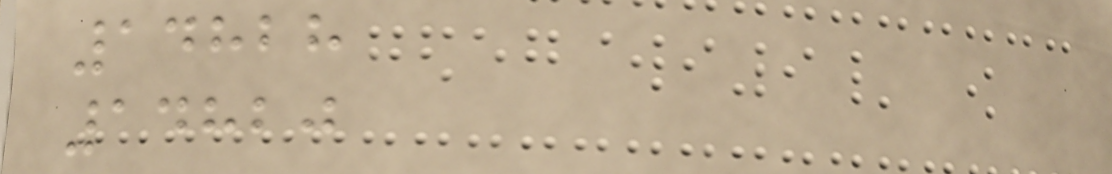14828
14820
